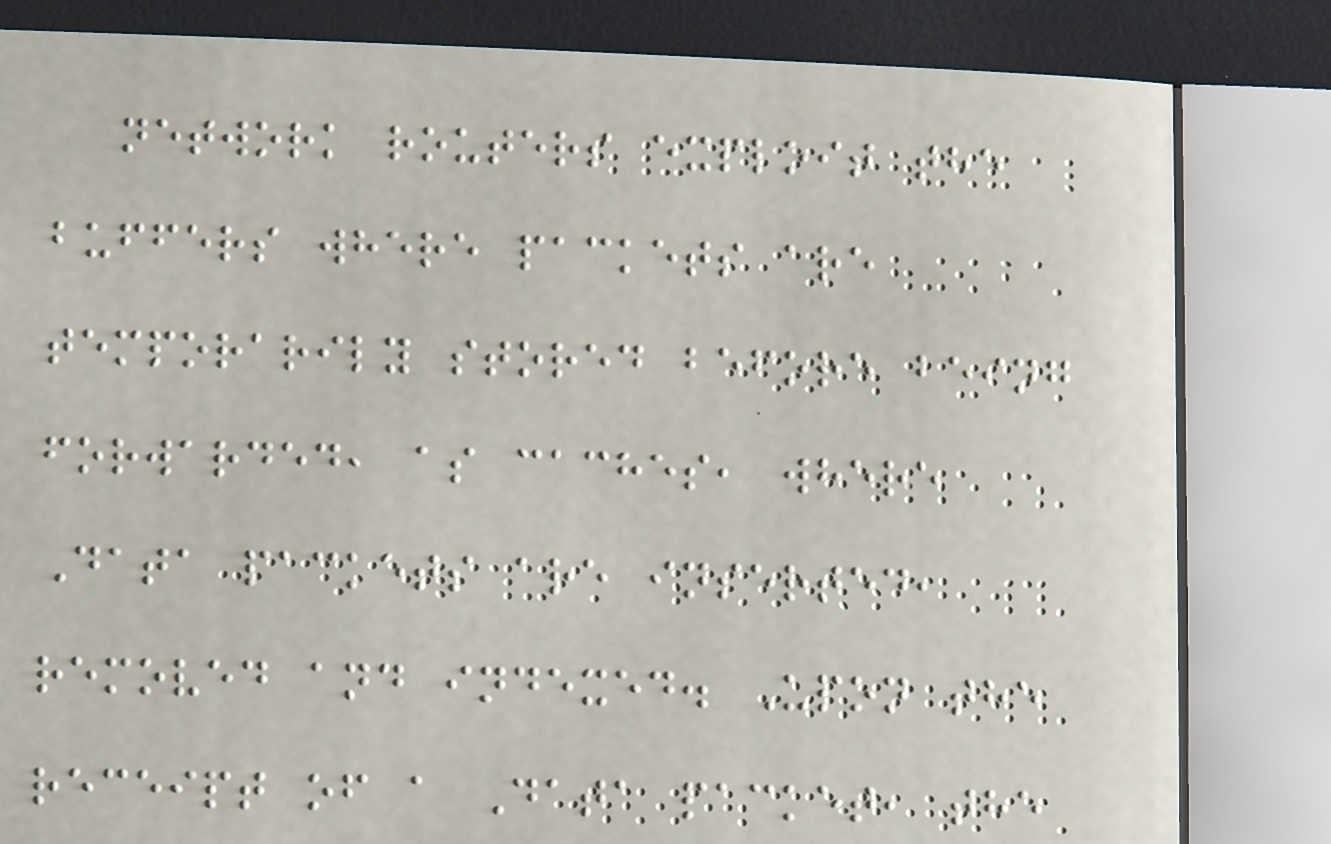network routers exploit the
buffers where packets are
temporarily stored before being
forwarded, as caches, where
Data packets are inserted,
removed and indexed. Upon the
receipt of a Data packet, the
